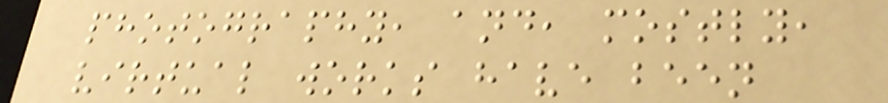photography, and, mostly,
virtual works have been
